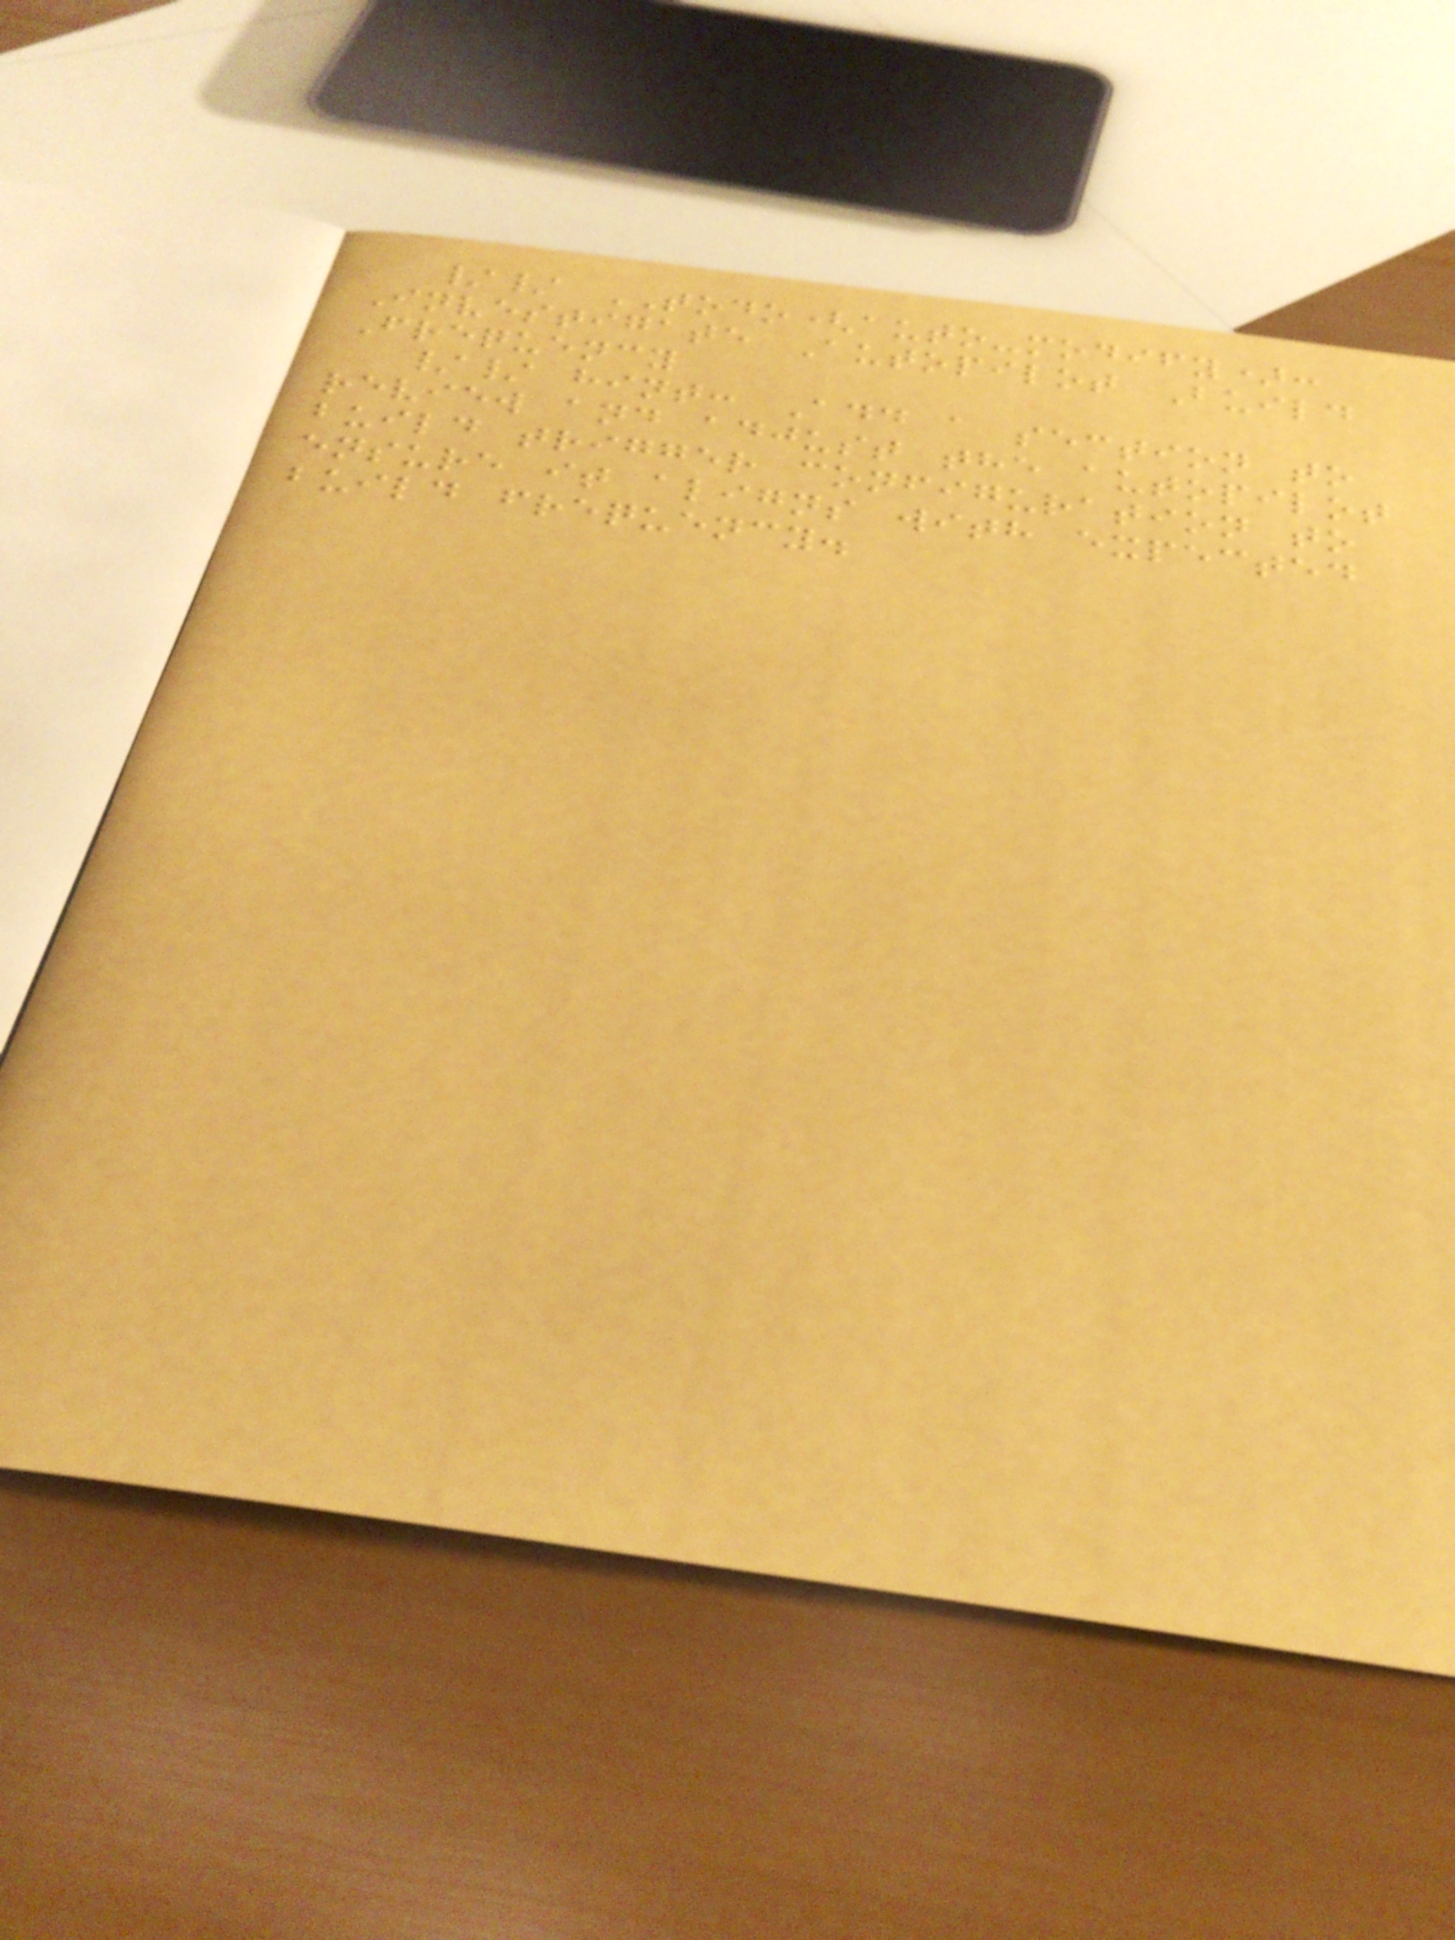// TODO(auto-modify):
Investigate Autopilot Build
Frequency
// hint: Add a section to
review and adjust the autopilot
build trigger configuration to
ensure it aligns with expected
build frequency.
